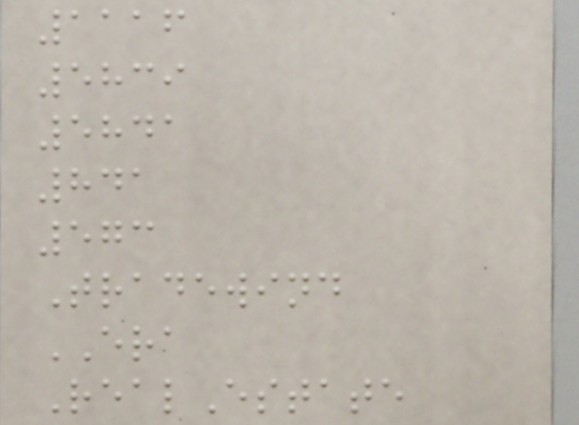1116
5839
5841
841
573
Tradewind
ERA
RealEstate
